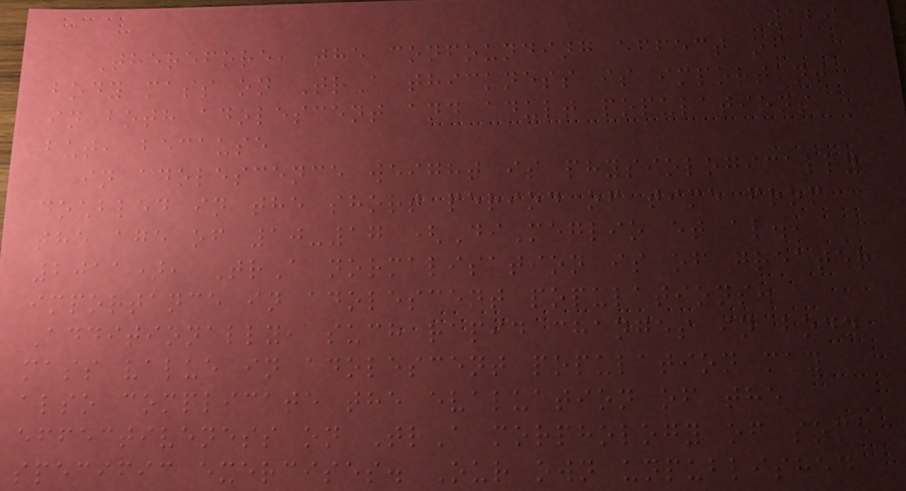129
Therefore, the confounding effect of
body mass on TrA thickness is important
in both adolescent and adult populations
but, because
in adolescence weight is physiologically
doubled in the short period of time from
the age of 10-17 (DiMeglio et al.,
2011), TrA normalisation is of greater
importance in adolescent populations.
Additionally, such rapid changes in body
mass value in adolescent population may
also complicate the evaluation of the
effectiveness on TrA morphology of some
specific exercises. Our own unpublished
